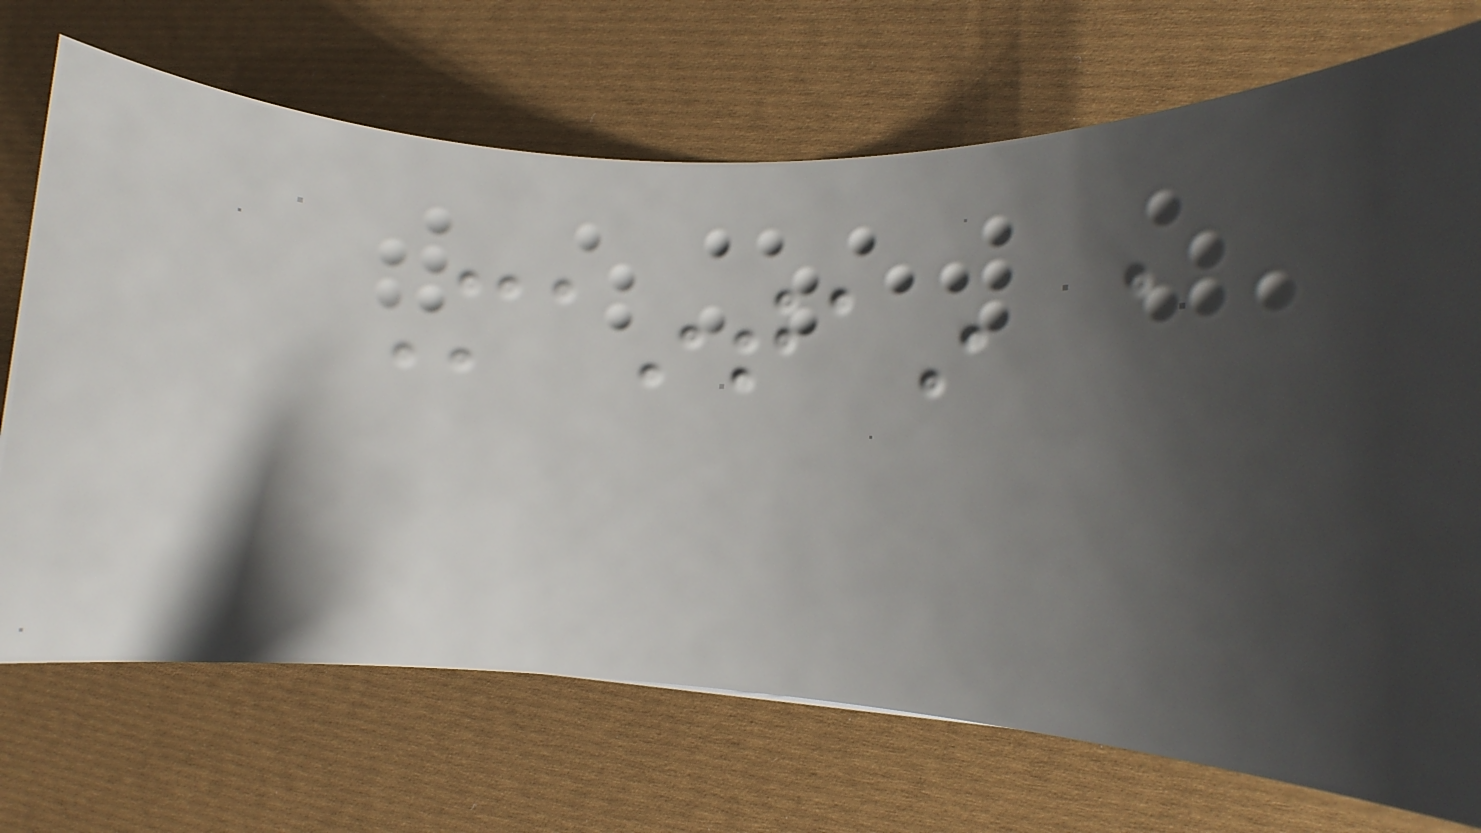Maintain a
